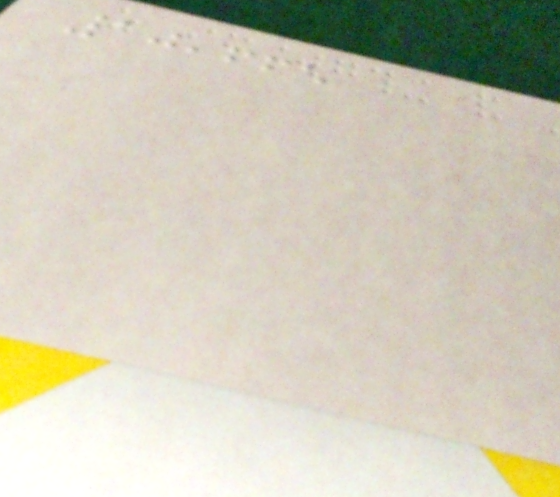10,665
